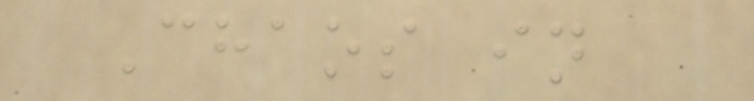Chaos in
